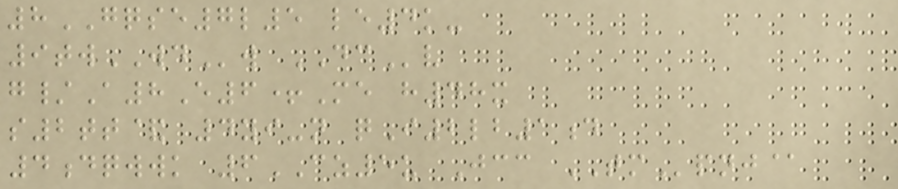8GQSE7l5 le4k-
9twWDw DCv
g/A8E6+Me h48x
s2tt& 4yi-n qI2lb1d
4dqwwk 6CZ5u Jcc TMpnj@
